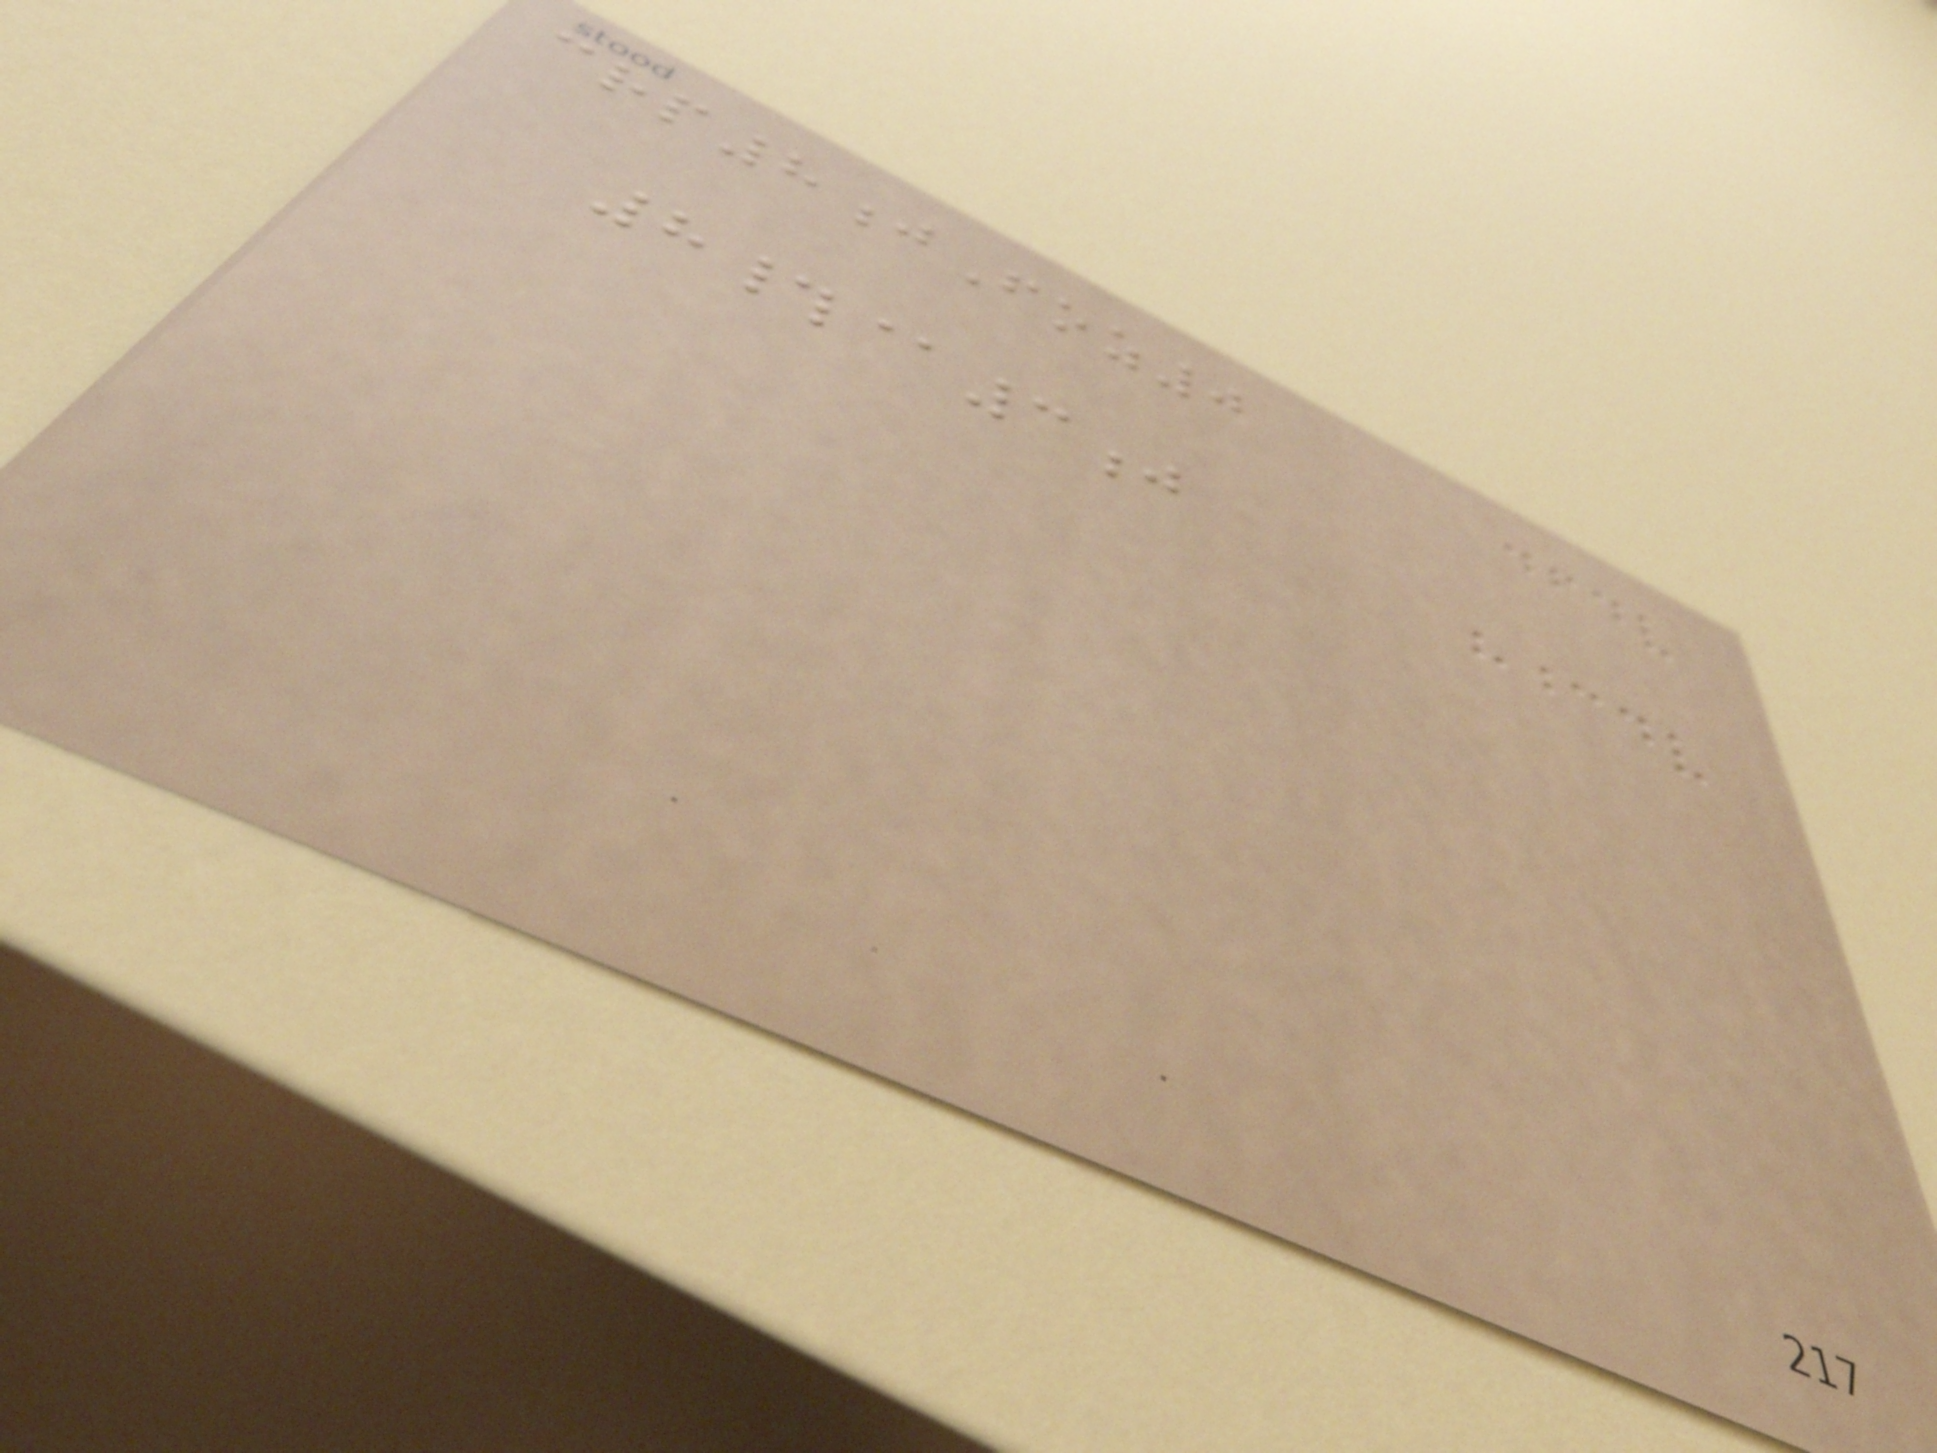crp8jFoz0
8#@3j
